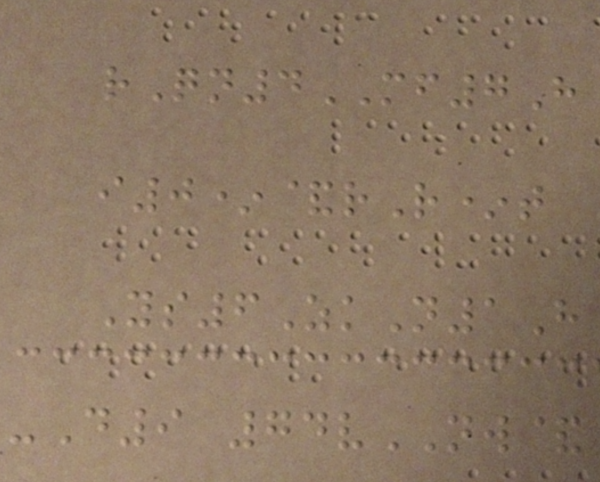rQn4MF7H
i0*&rR*t
Ys6ZkN1H
-D9 74vNW&
